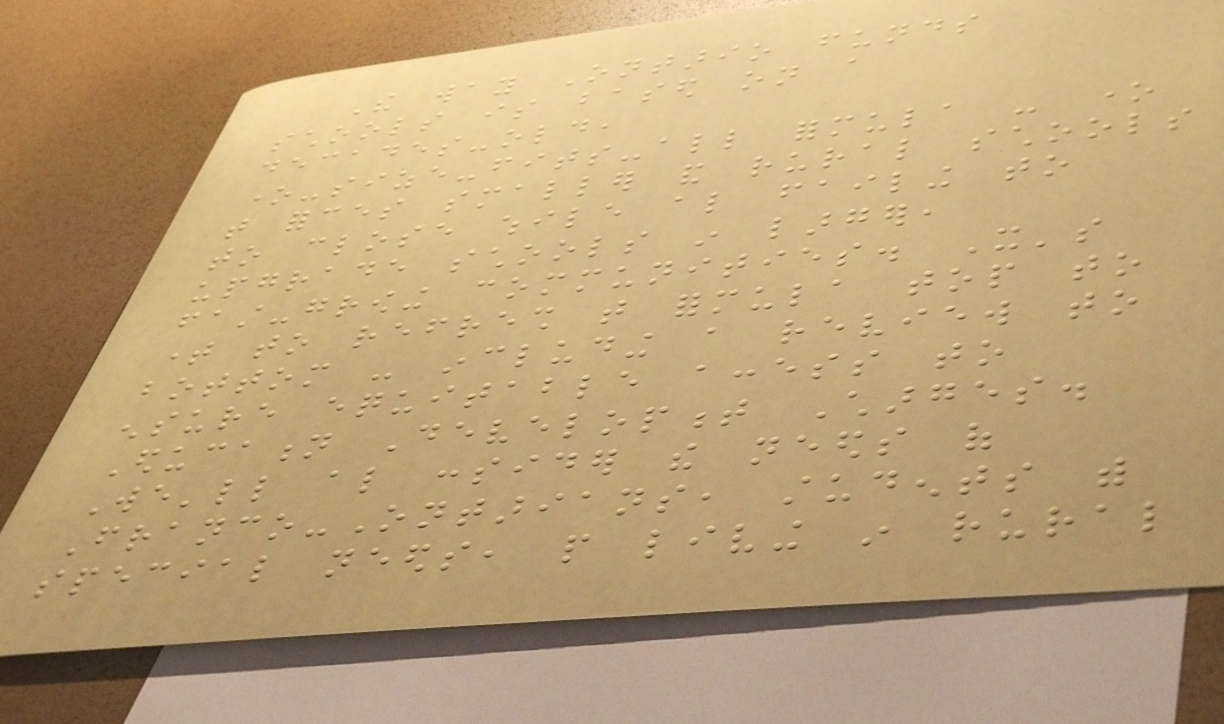The way Ontario funds
schools is based on a
decades-old,
one-size-fits-all formula - one
that forces smaller and rural schools
to close while also failing to
upgrade schools in larger,
fast-growing communities. It's
time to refresh that formula top to
bottom - including a review to
ensure equitable access to
Education Development Charges.
We'll also consider the needs of
Franco-Ontarians, students with
special needs, people living in rural
